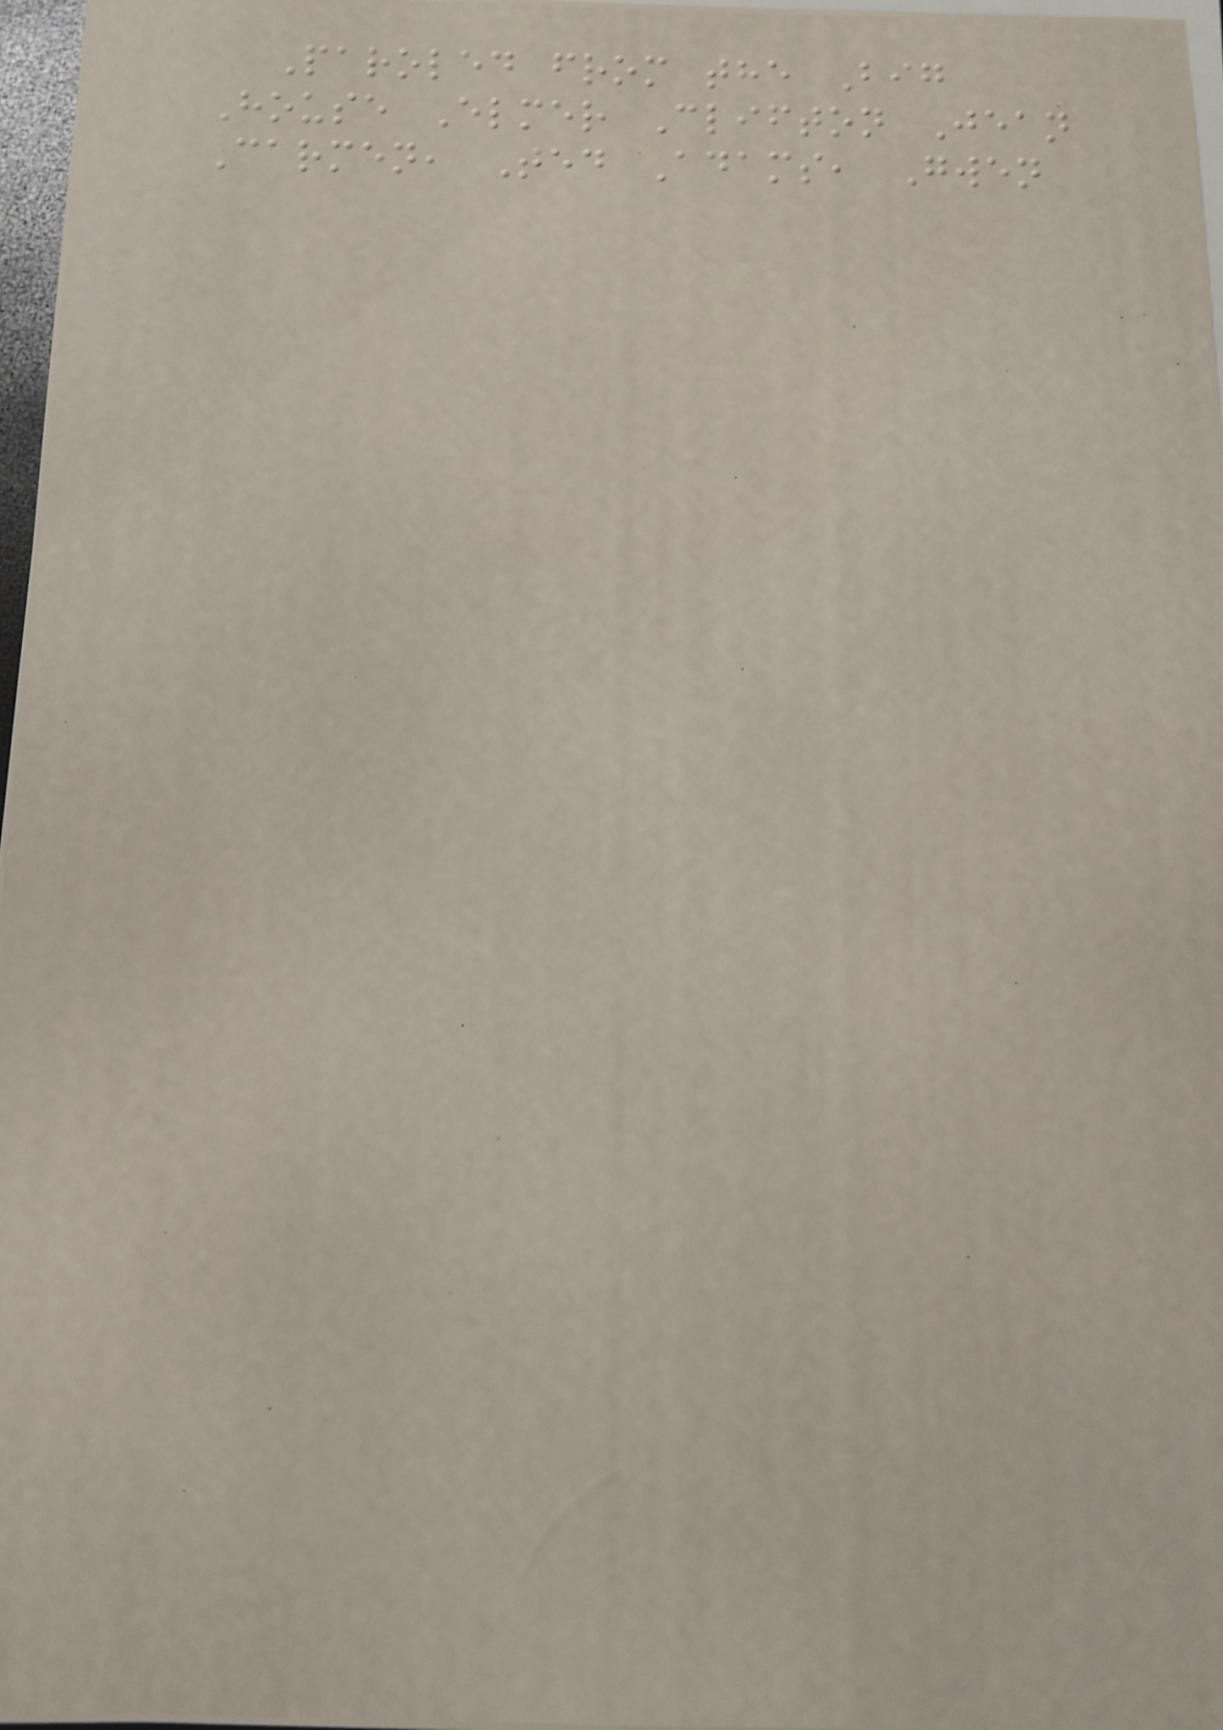Paroled from the Big
House Elmer Clifton Jean
Carmen, Ted Adams, Gwen
